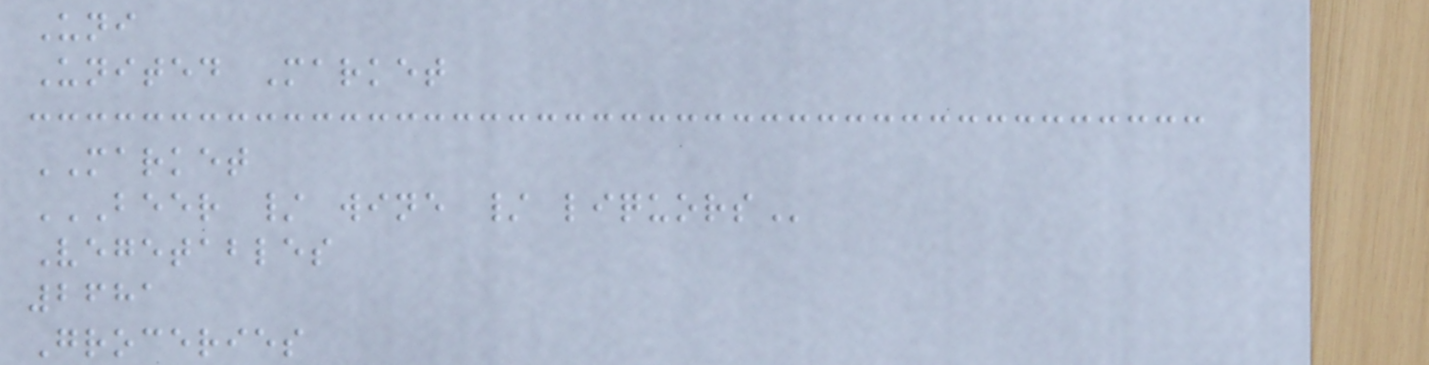Uni
United Market
MARKET
BEER / WINE / LIQUORS
Vegetables
2681
Groceries
